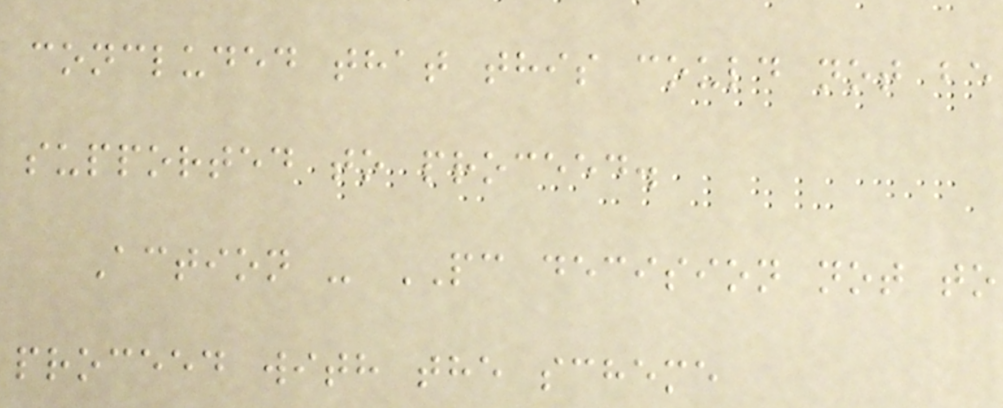concluded that this could not be
supported to proceed.
Action - PC decision not to
proceed with the scheme
